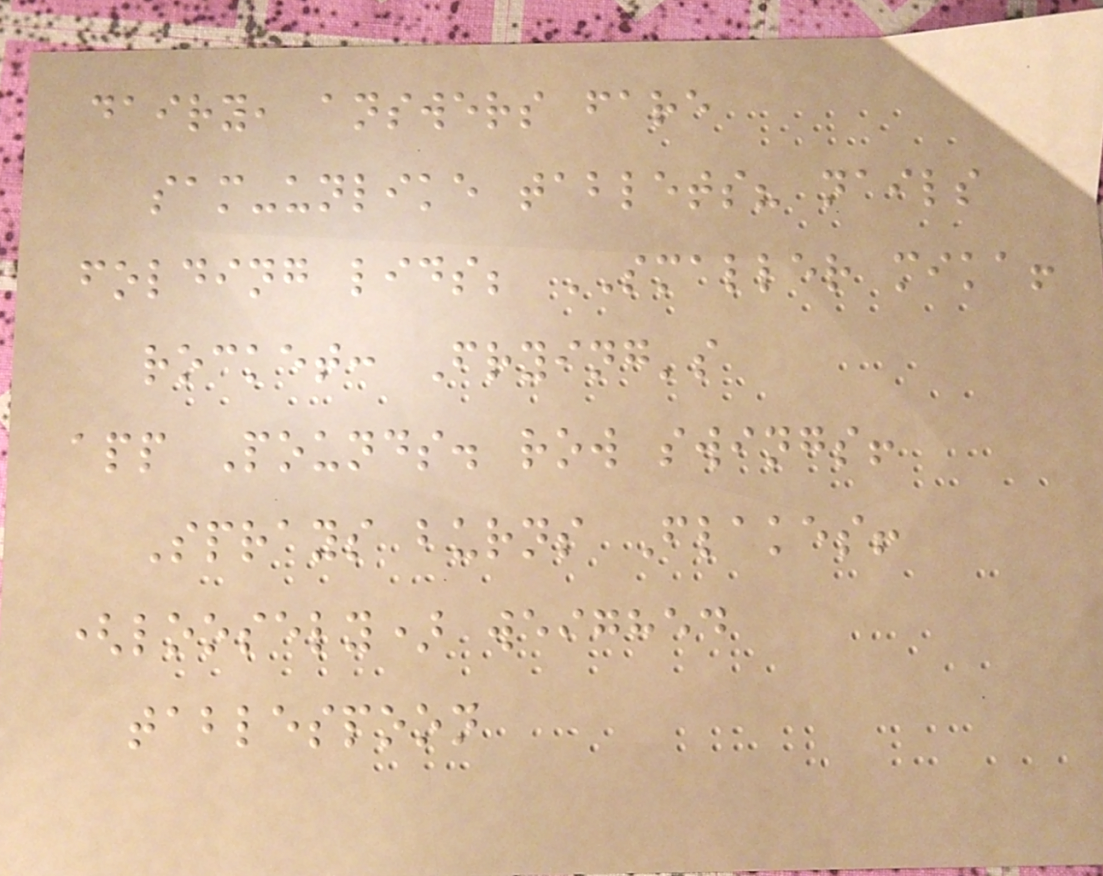dairy, answers fare
sam-unlike tablets? nails
folding lids; SMALLER mika!
rocket: Frying's
app Pounds. row swings!
Sprays burns Flakes!
(loosely) weighed
tablespoon
